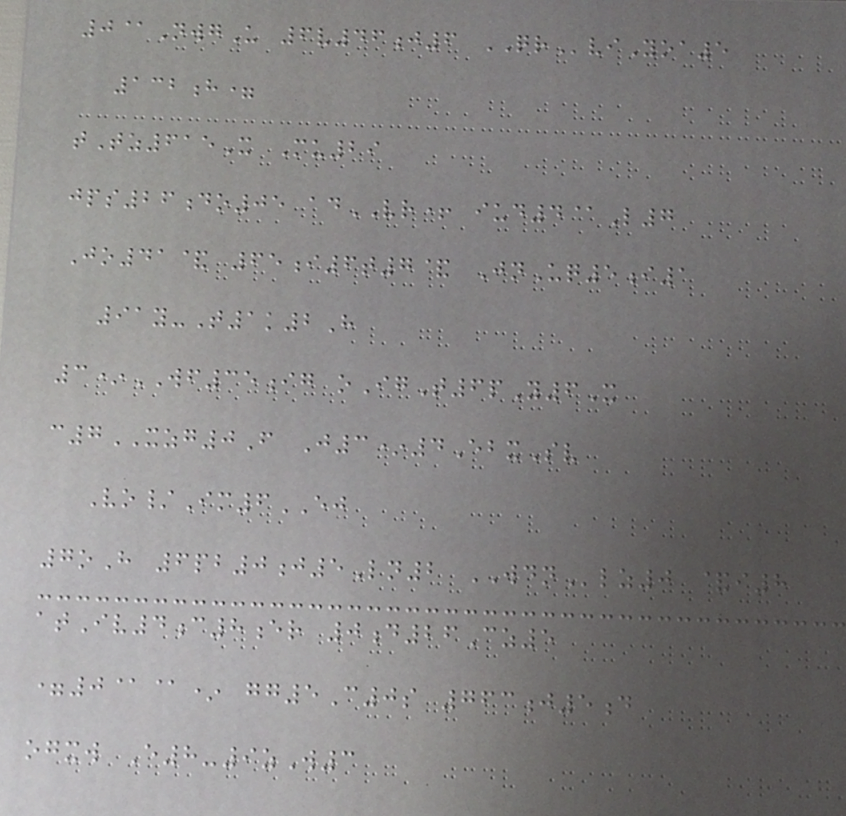0@NwgU 6v46j6 QRviYoa5
132h=
tTz615X Mu29
jps26do05 adVR+ iud4@L7
Jo41& 65i6t7& JnUq5i1
91y-T1k2H
3*WF35ig oIgT6pY6X
c7XZG0F J3*4EbxSv
Vo/Im6EJ
7oH 6pb0j5Ln2 WDNlz0 &i8
atIv4c8er 0d26Cz5
=0@@* gg5C0s 763j5d
ogxw E8-9zW3
